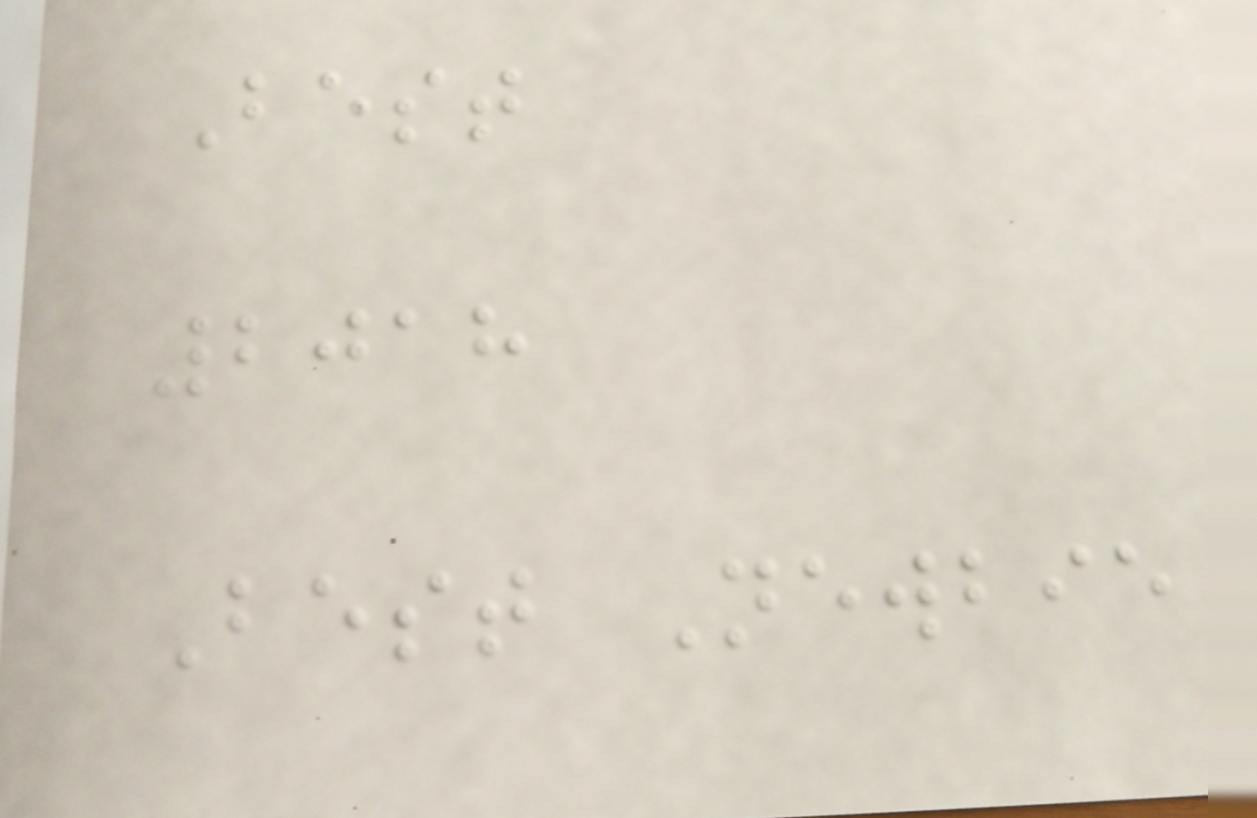Best
2018
Best Newbie
